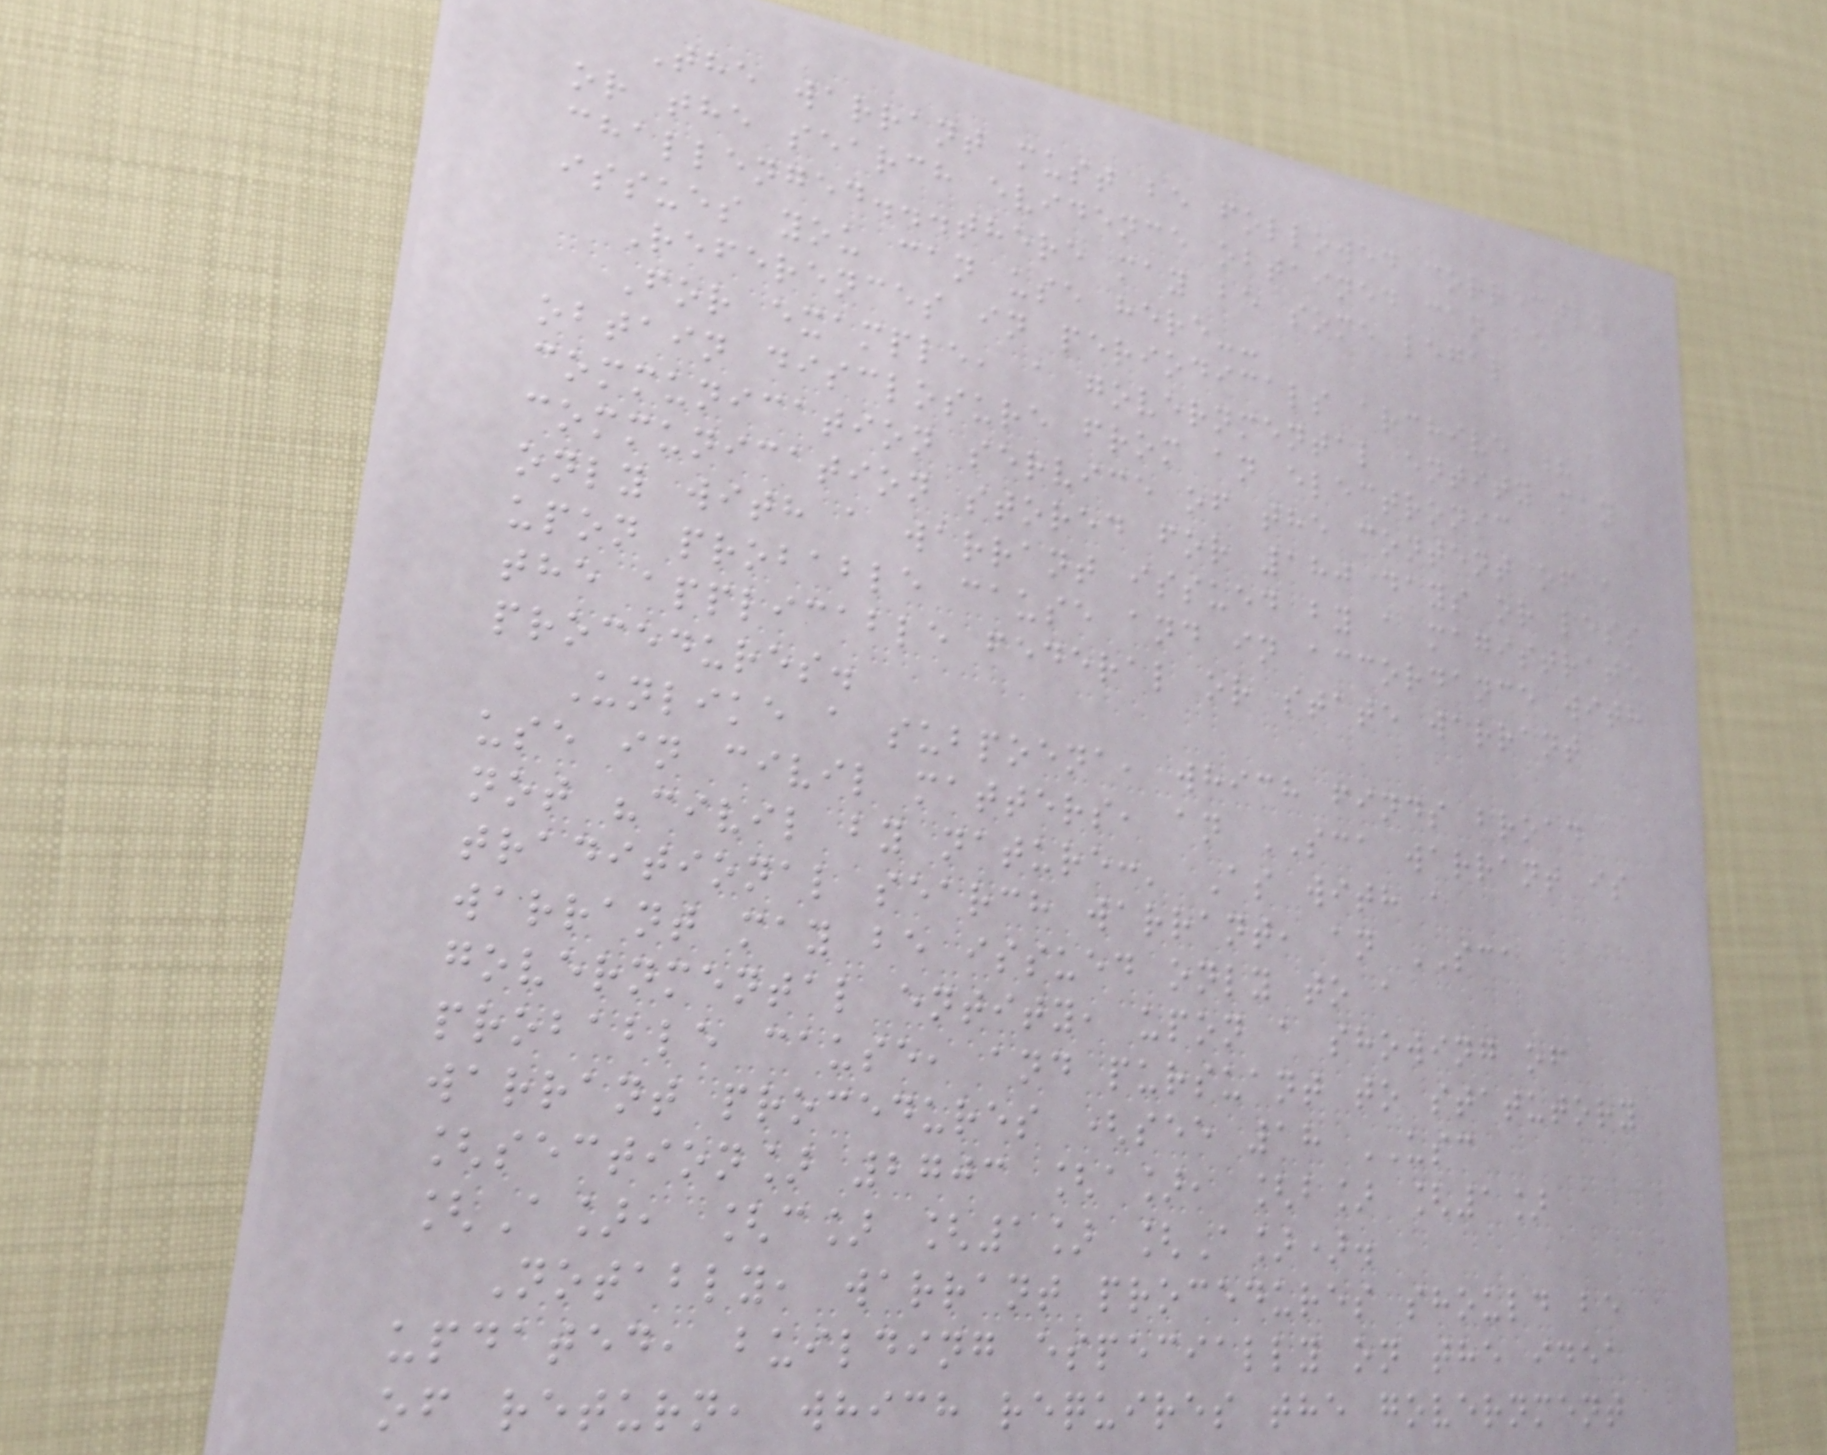The warrant must be followed correctly
or the search evidence obtained can be
challenged...there may be some legal
issues you can use here--
References in periodicals archive ?
For example, a governmental entity may
obtain disclosure from an electronic
communication service of the content of a
communication stored for 180 days or less
only with a warrant issued by a magistrate
upon probable cause and in accordance with
the applicable federal or state warrant
procedures.
Unlike a subpoena, which finds broad
use in civil matters, an SCA warrant is
not "civil by nature:' As with a
traditional search warrant, an SCA
warrant may be issued only to a
governmental entity, upon a showing of
probable cause, and pursuant to statutory
warrant procedures (see 18 USC
[section] 2703 [a], [b] [1]
[A], [c] [1] [A]).
Notably, warrant procedures should be
updated, building especially on the idea
of return, which requires the government
